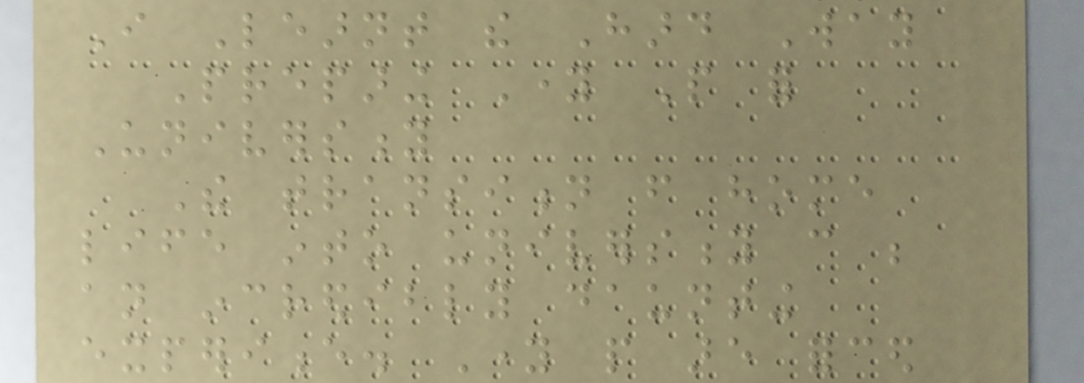I Learnt the Hard Way
Preparing Young People for
University
The transition from home
life into university can be
an incredibly daunting
experience. Young people are forced
